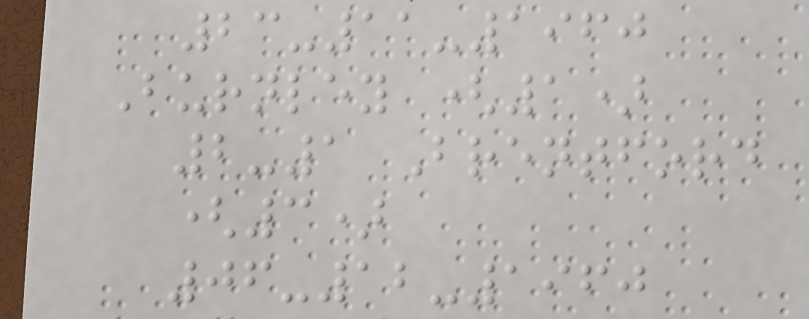23-11-1960
Burnley (1)
2-1 Brentford
(3)
06-12-1960
